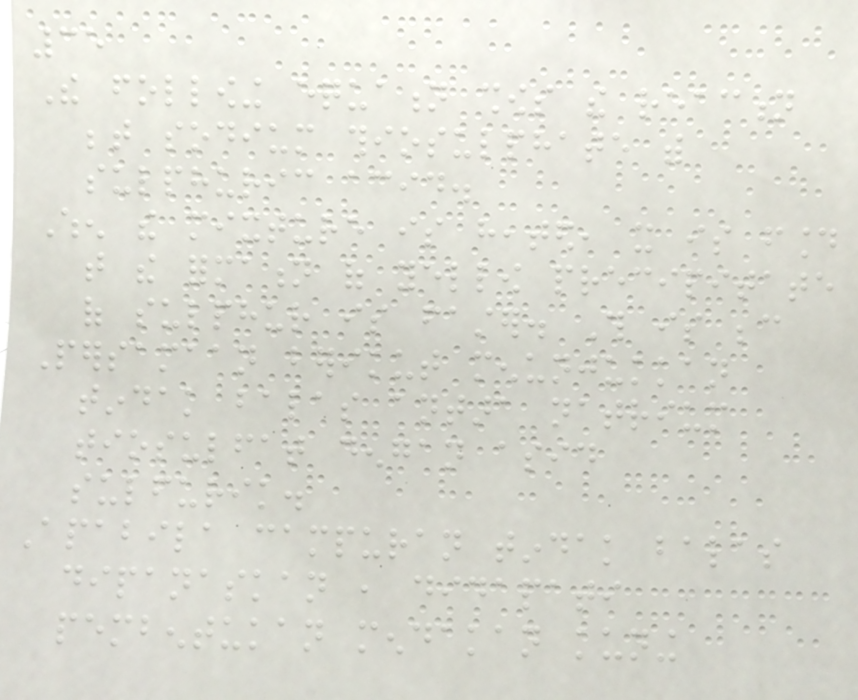35
The following equation shows the reaction
between sodium thiosulphate with
sulphuric acid.
When the mixture is heated, it is found
that the formation of yellow precipitate
of sulphur is faster. This is because
Persamaan berikut menunjukkan
tindak balas antara natrium
tiosulfat dengan asid
sulfurik.
Apabila campuran tindak balas
dipanaskan , didapati
pembentukan mendakan kuning
